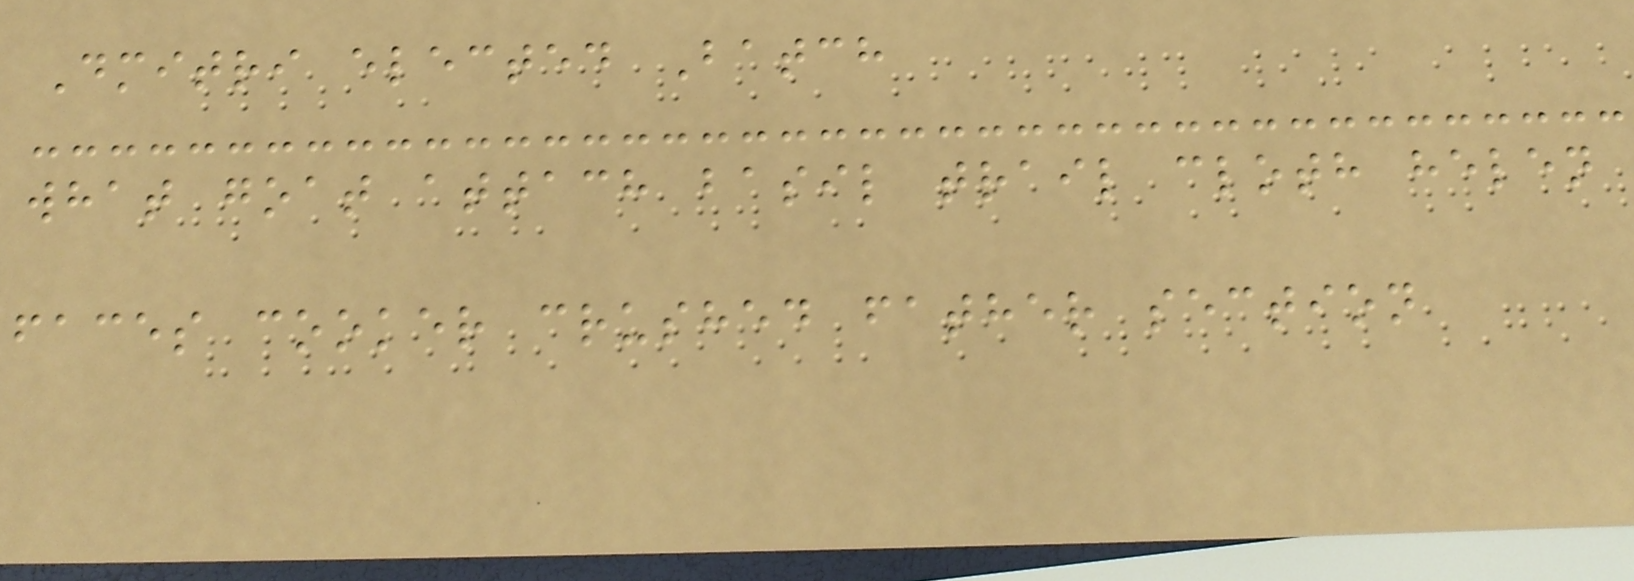Dmitri elected Batch
what goat attach basil trail cloth helen
faces cooker crushed father section
